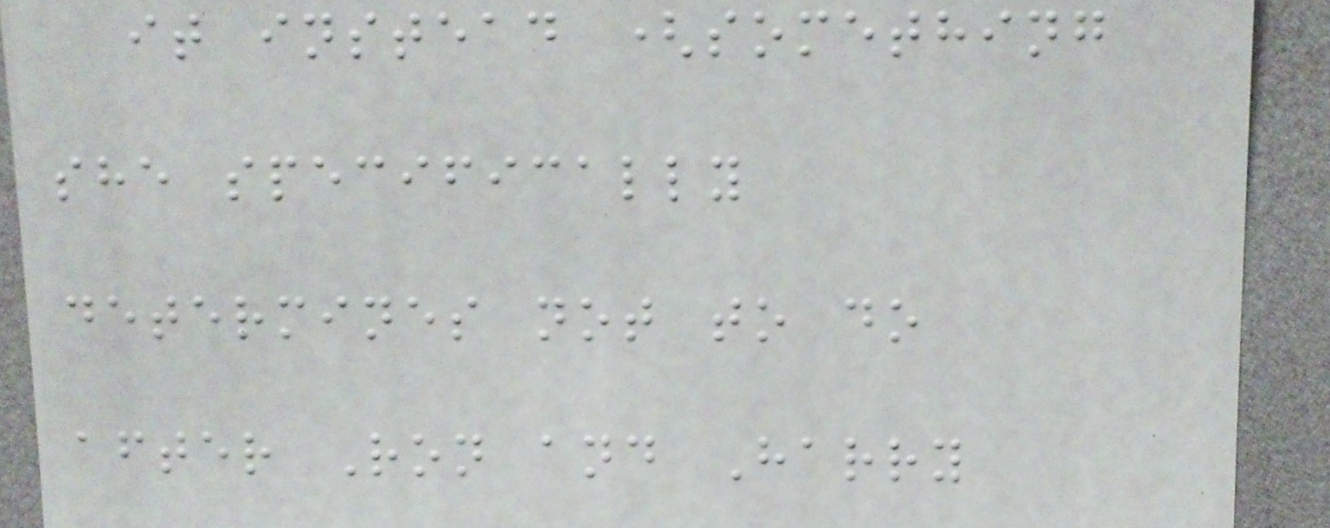it instead (something
she specifically
determines not to do
after Ron and Harry
